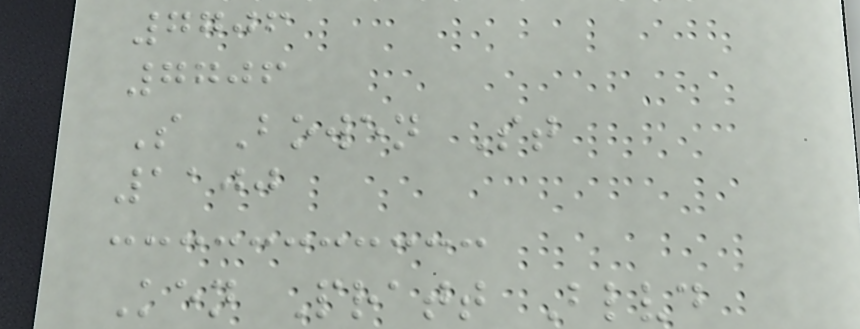7706
7706
S Bowen St
1100
Ken Pratt Blvd
